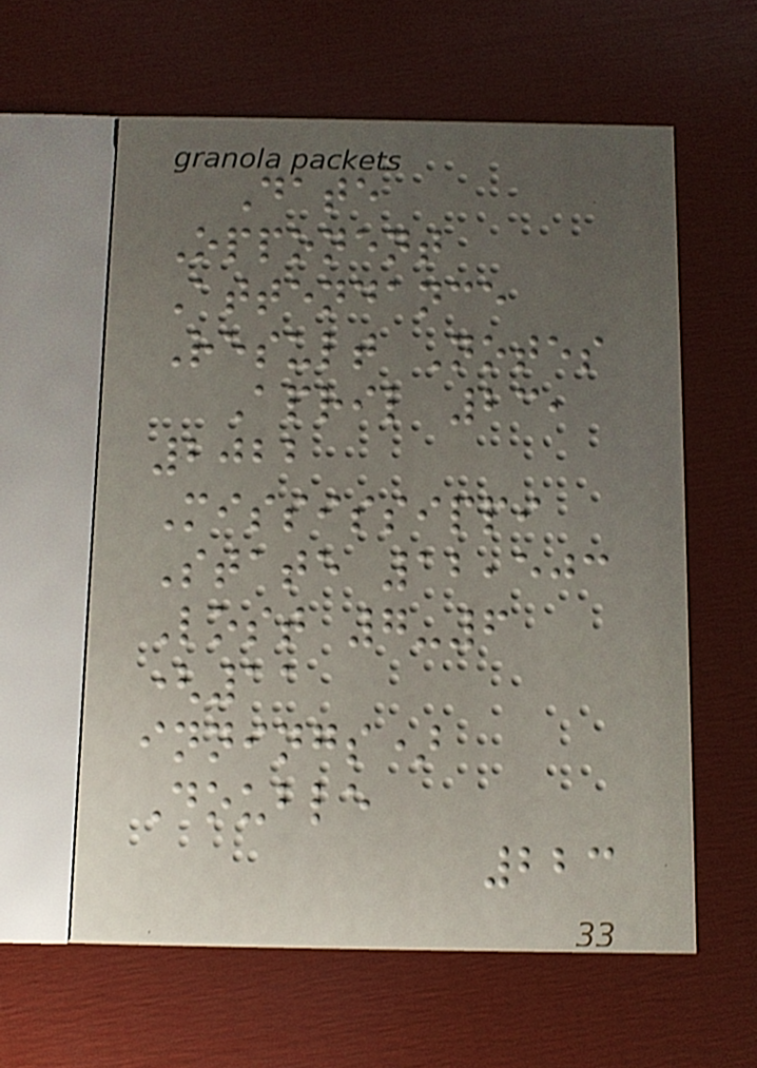Date
Opponent
Attendance
Result Notes
April 23,
2022
Mississippi
State 12,503
Lost 7-6
(11
innings)
Double
223
